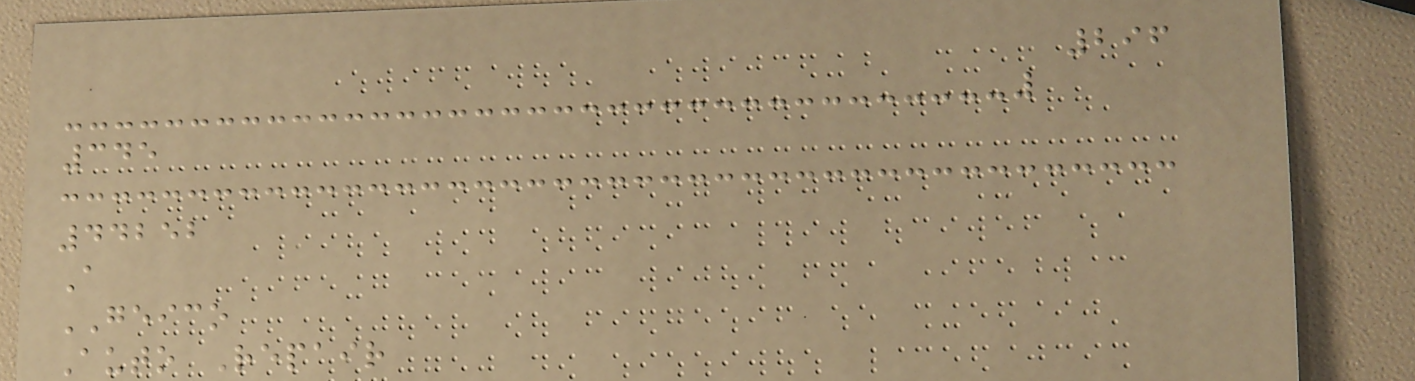296
345
44252
A
GEICO
Auto Repair
